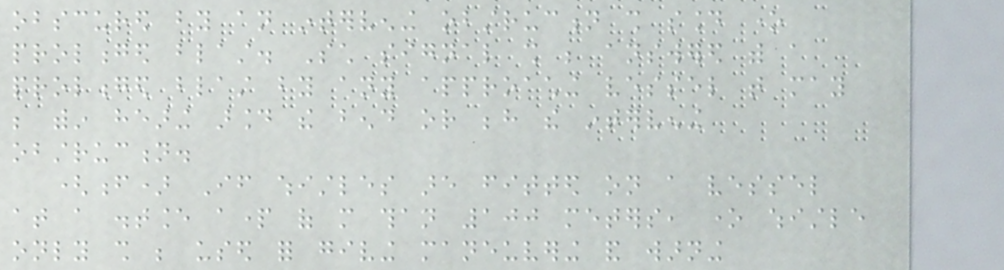obscured by an intervening obstruction shall sound one
prolonged blast. Such signal shall be answered with a
prolonged blast by any approaching vessel that may
be within hearing around the bend or behind the intervening
obstruction.
(f) If whistles are fitted on a vessel
at a distance apart of more than 100 meters, one whistle
only shall be used for giving maneuvering and warning
